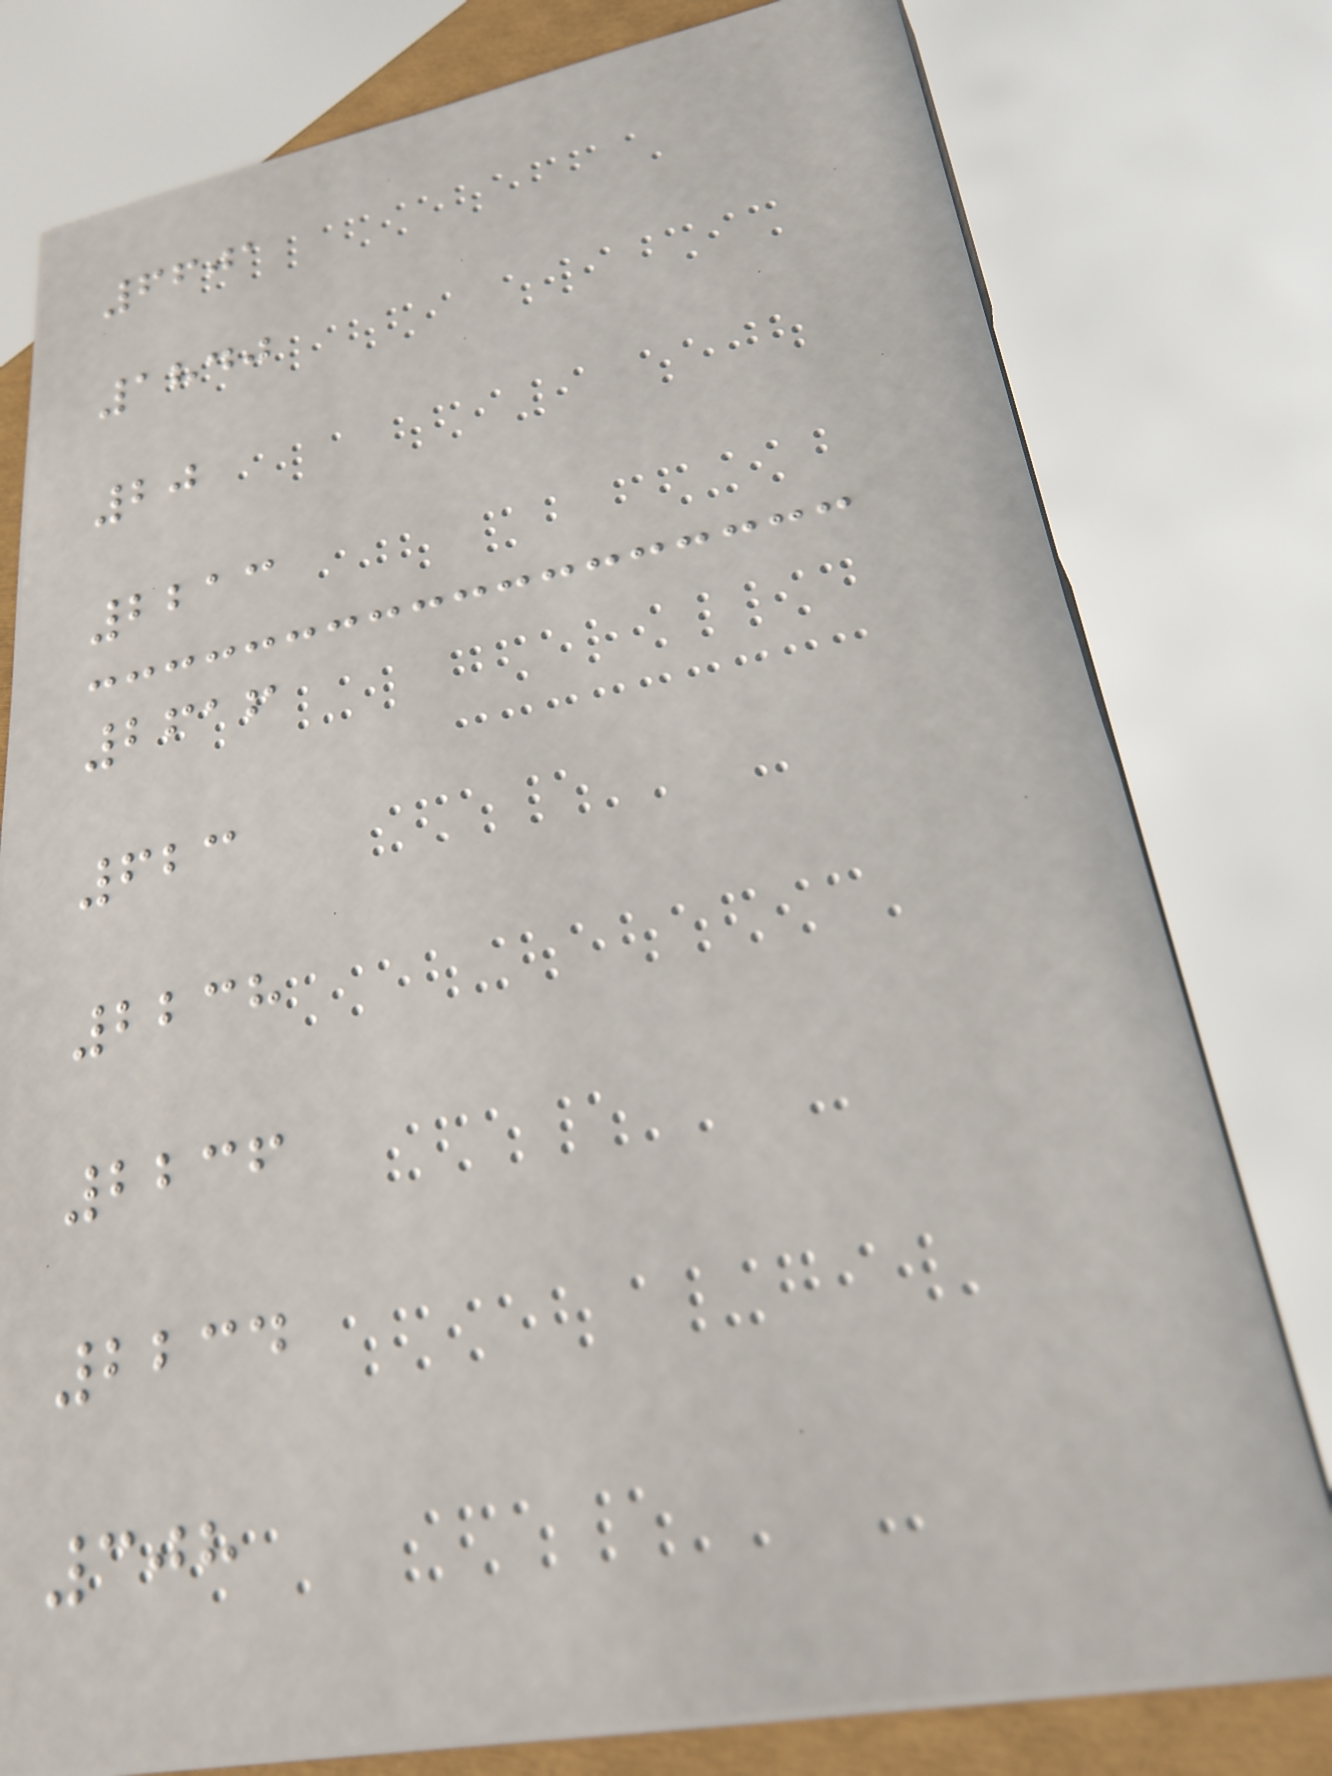6601
1840
20
2213
2616
623
2238
2236
2234
308
